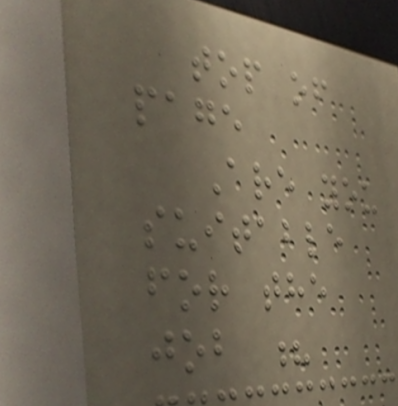top of
page
Are you
suitable
for the
job ?
